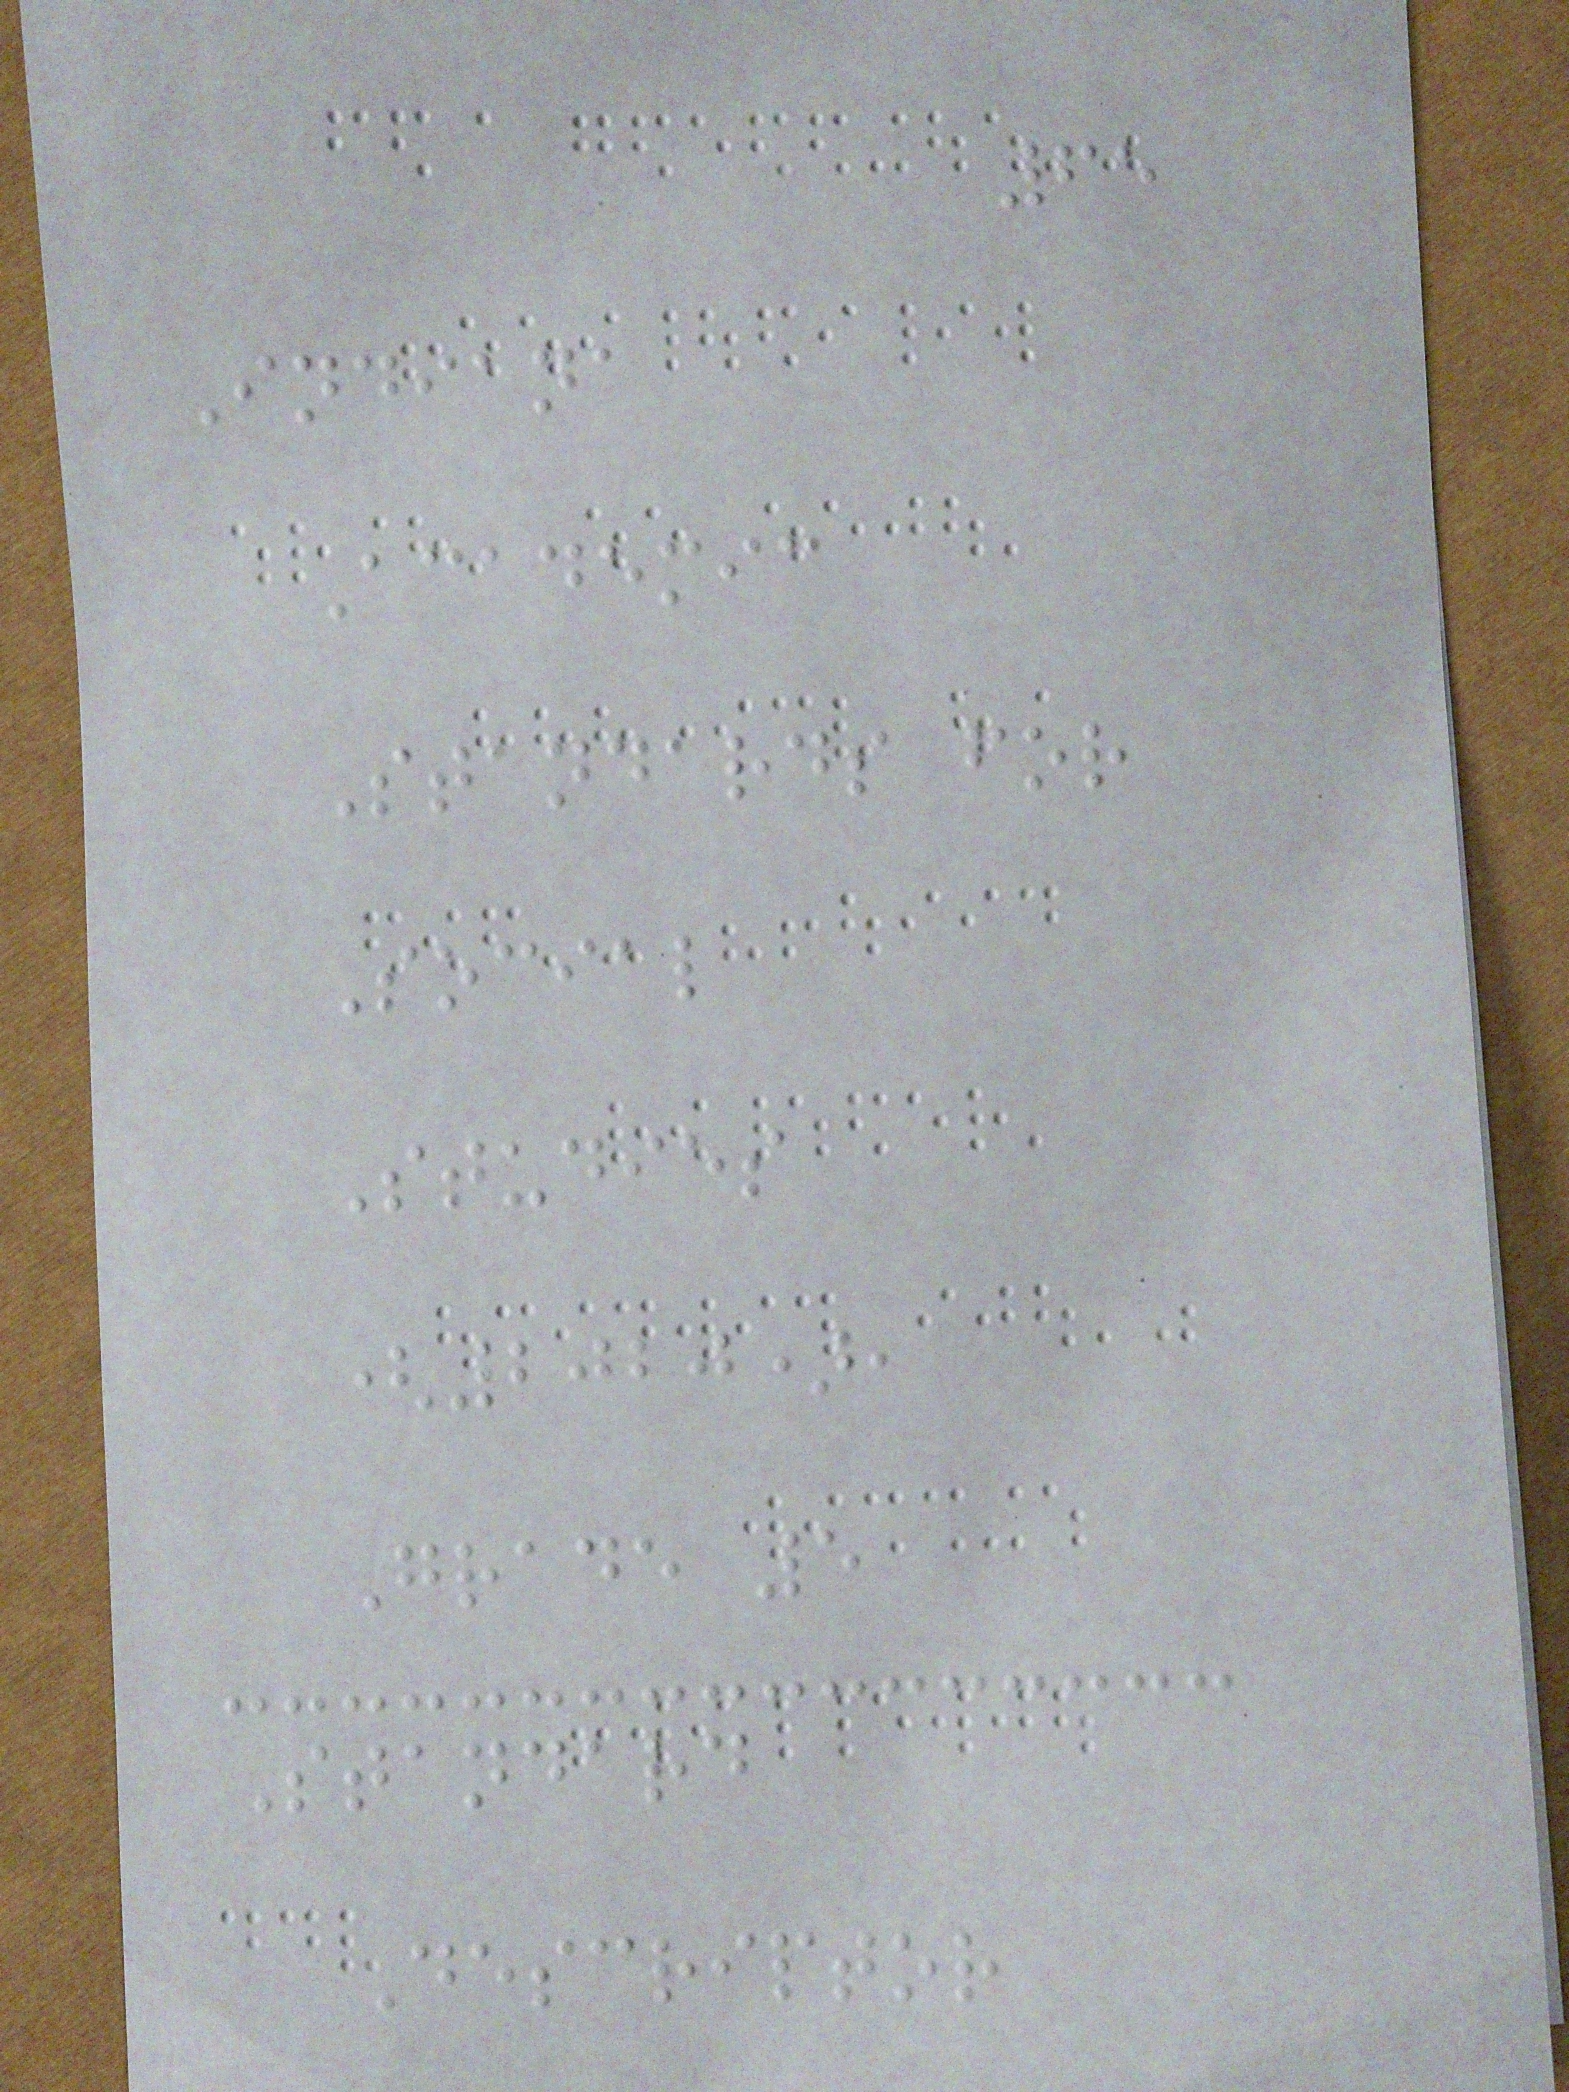65
Indiana
Academic
Standards for
Social
Studies
(2020),
Grade 5
Standard
Descriptor
